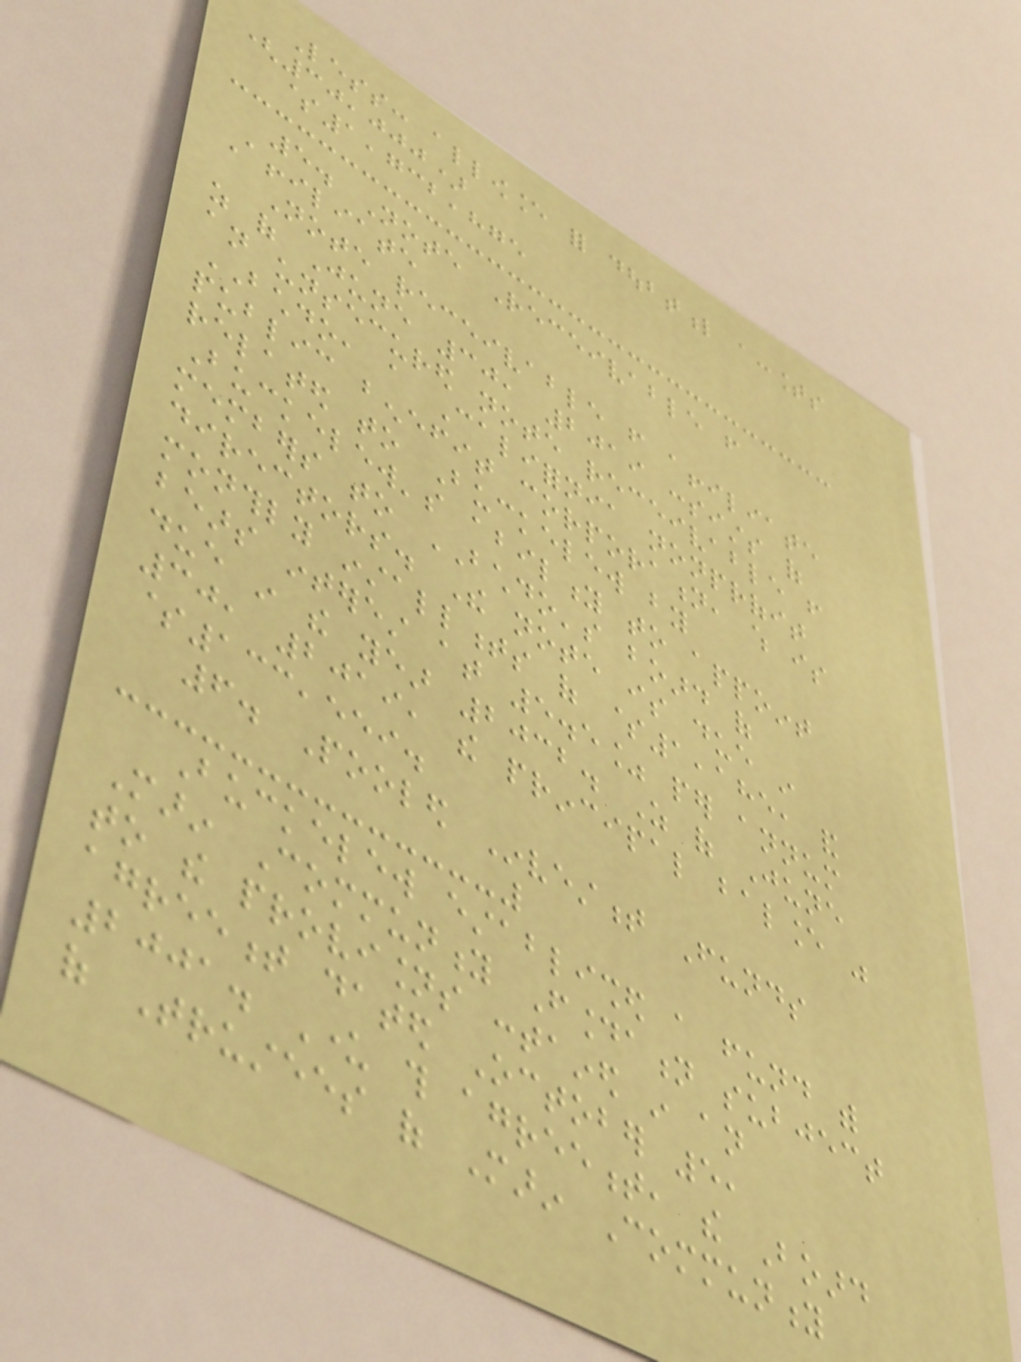Less: allowance for doubtful accounts
(30,000)
$1,732,875
5. Note Receivable from
Affiliate
Note receivable from affiliate
as of June 30, 2019 consists of
an unsecured note receivable from
BCHDO, a California nonprofit
public benefit corporation, which is
related to Buckelew by
Buckelew's ability to appoint
members to BCHDO's board of
directors. The note is due in
monthly installments of $1,185, and
bears interest at 5.5% per annum
due in the year 2032. As of June
30, 2019, the principal balance was
$133,559.
6. Pooled Investment Funds
Buckelew established a fund with
Marin Community Foundation subject
to the provisions contained in an
agreement dated October 5,
2001. Under this agreement, the Board
of Trustees of Marin Community
